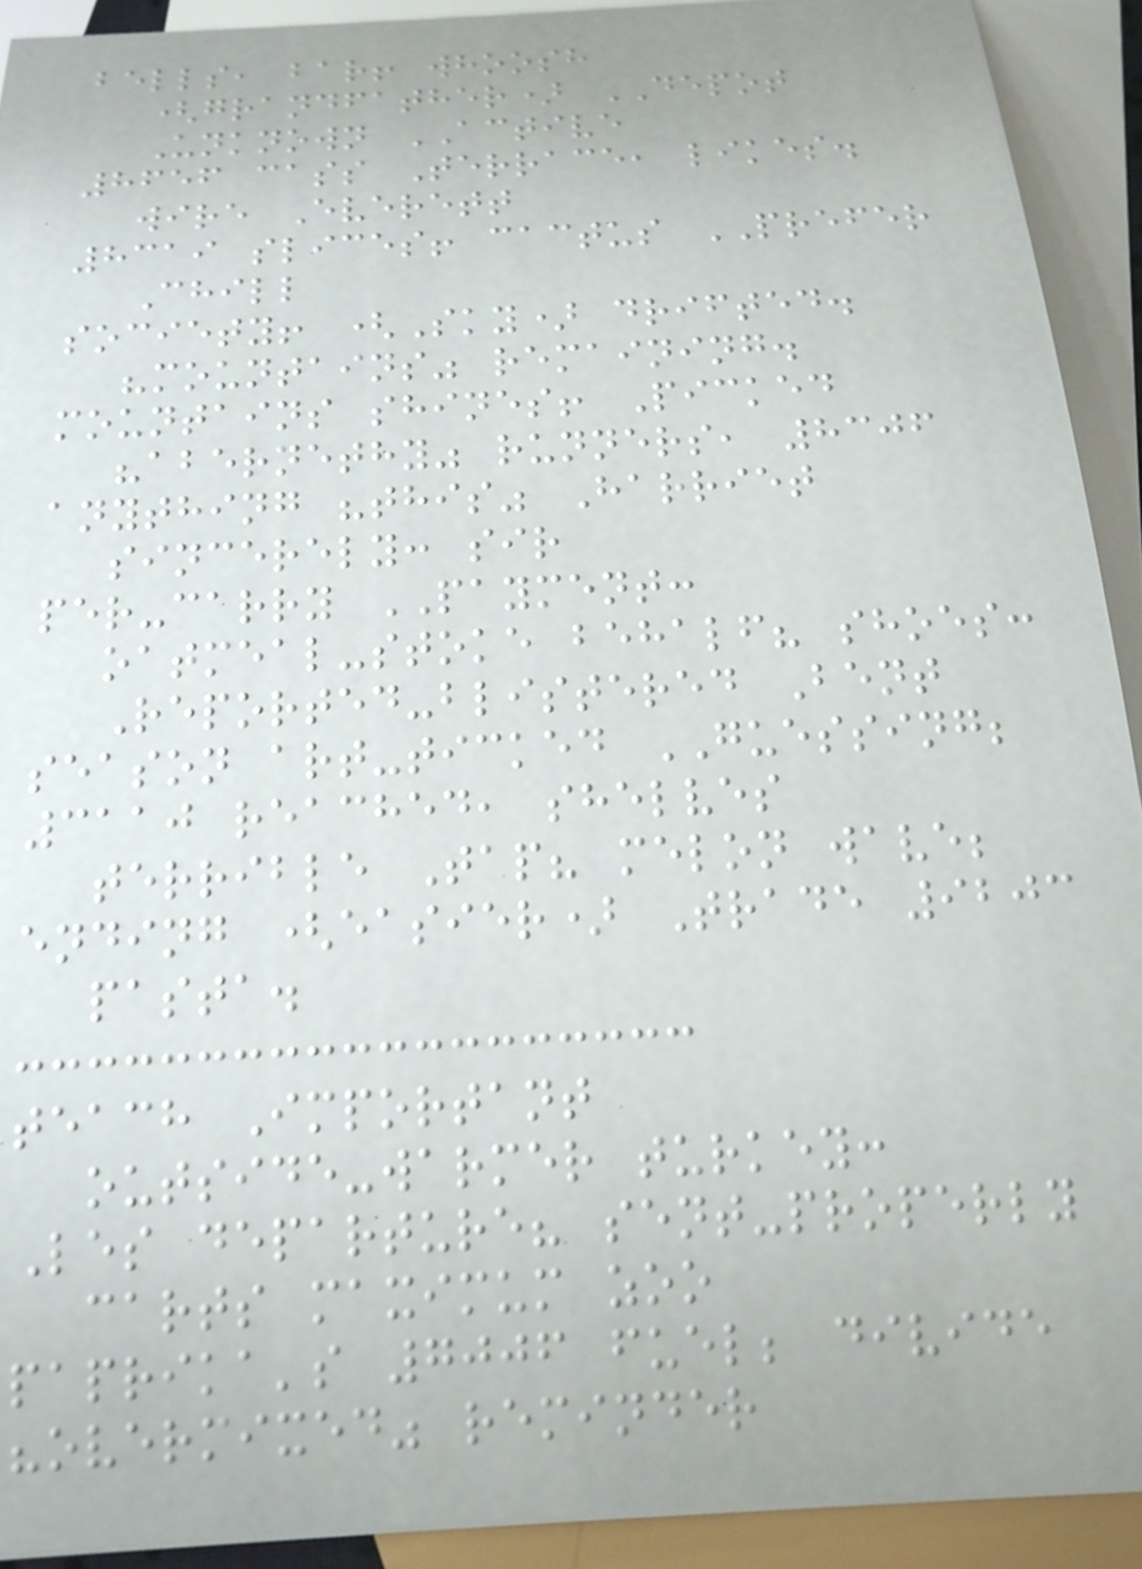bells, bar! whoosh
(grandfather) DEPOT
Unknown ACTIVE
8656 cass Terrace, likes.
wire Everett
8319 slices! cactus PREFER
Chill
society! (Sky) drifted.
"mountains" remaining.
mountains shines! Picked
"abernethy" runners, 8306
anything "this" Harriet
sincerely: sir
per-carry PAYMENT:
oatmeal-stoke behalf? shoes:
Reported-blistered Bent
season art-ticked GUESSING;
3110 reached, shelves
terrible Tap? melon wave;
ending (easier) Trade 9203
pasta.
teach Important
outside-warmer turkey:
Les departure? sent-properly
carts maximum zoo
paprika's 7006 fuel; divide
"overmixed" reminder
